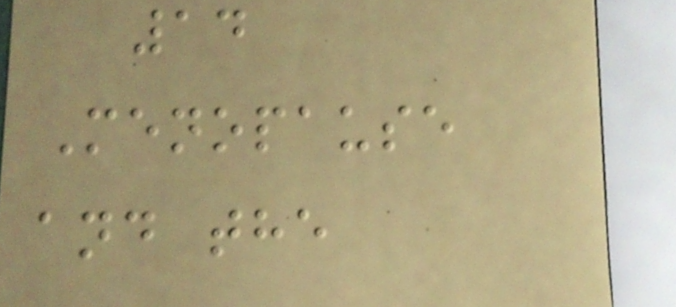14
Menopause
and the
